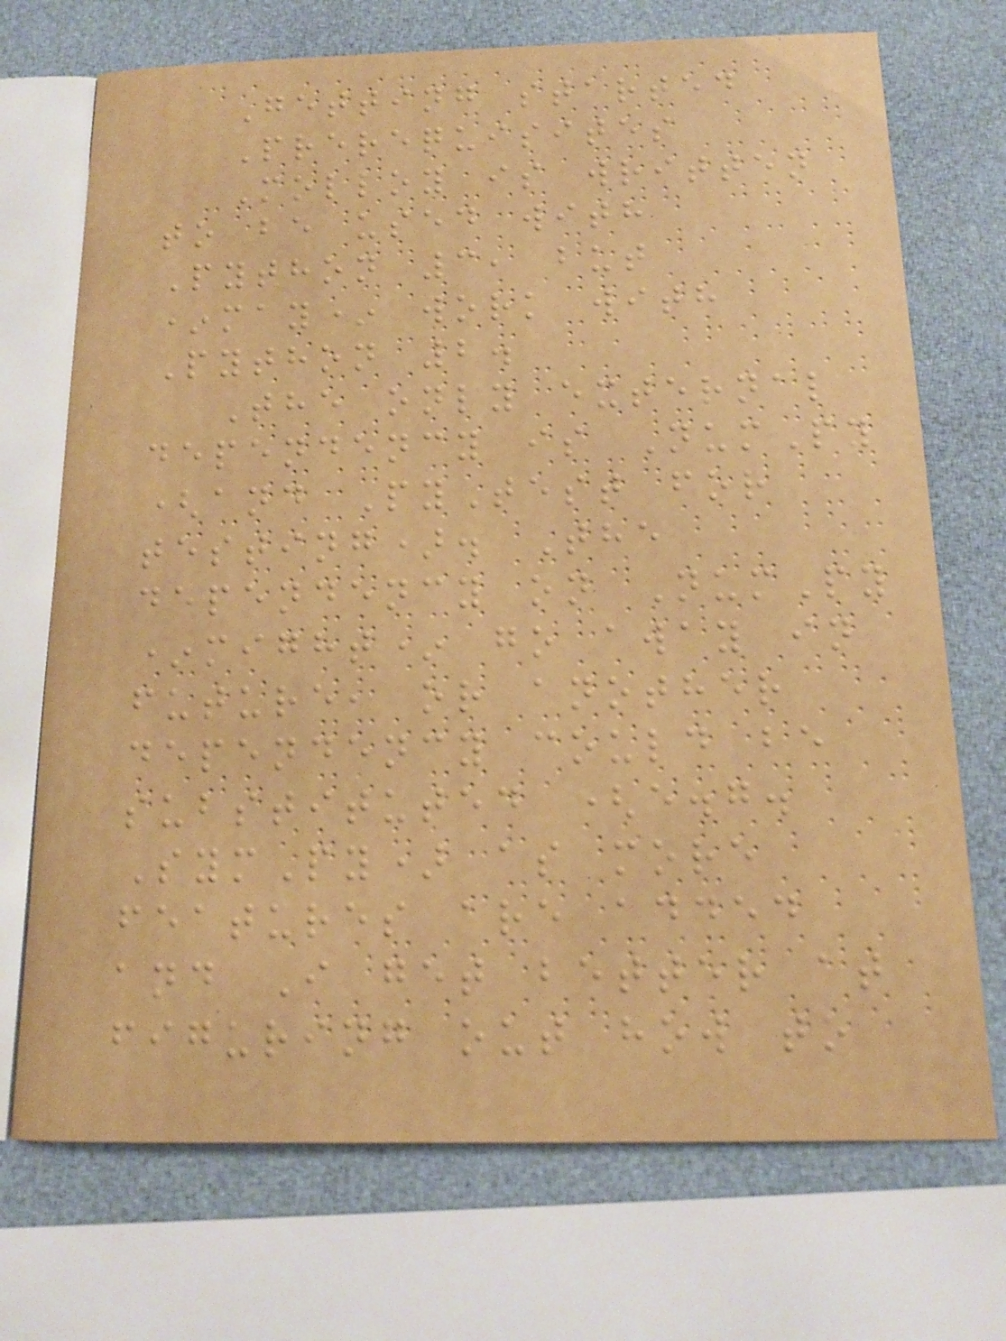Getting started
Prerequisites
Molloy is written
to be used with
Python 3, but
*may* work with
Python 2.
The only external
dependency is NumPy
(and PyTest for
testing). The
dependency on NumPy
*might* go away in
future, or another
dependency could be
substituted (e.g.
SymPy) as more
features are added
and I get better at
figuring out how to
